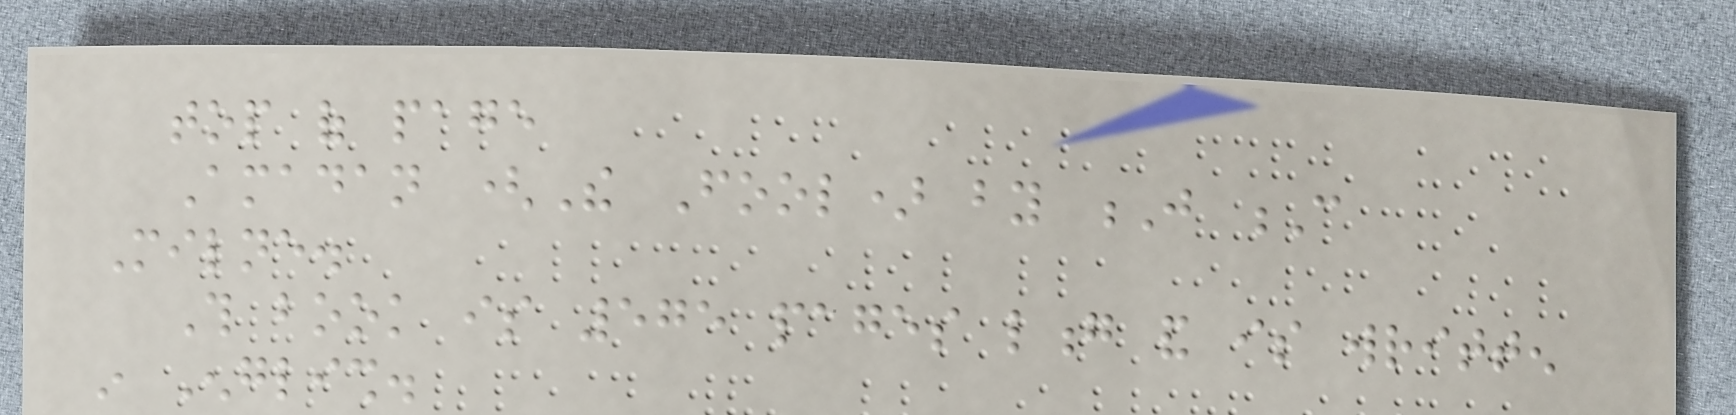top of page
Amadan (The Fool) by J C
Milne.
This book is 575 pages long and is written
in English.
